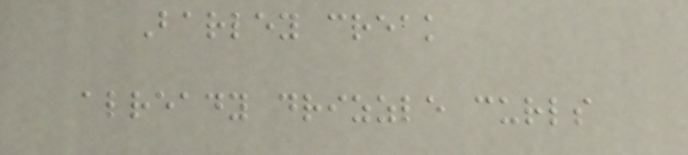Barley creak
already drizzle curls
